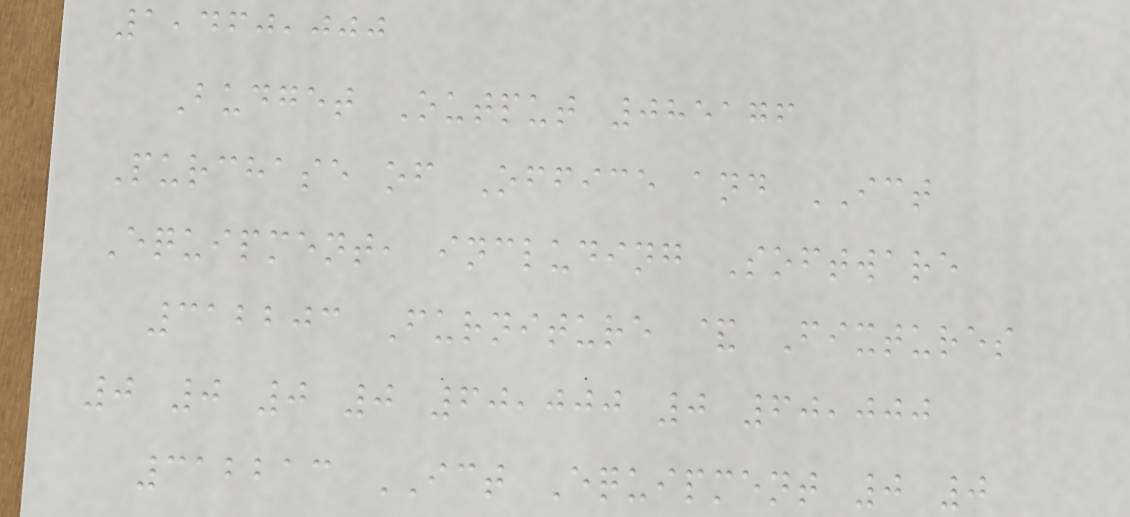1,460,000
Budget Output 085176
Purchase of Office and ICT
Equipment, including Software
312203 Furniture & Fixtures
0 0 0 0 60,000 0 60,000
312213 ICT Equipment 0 0
